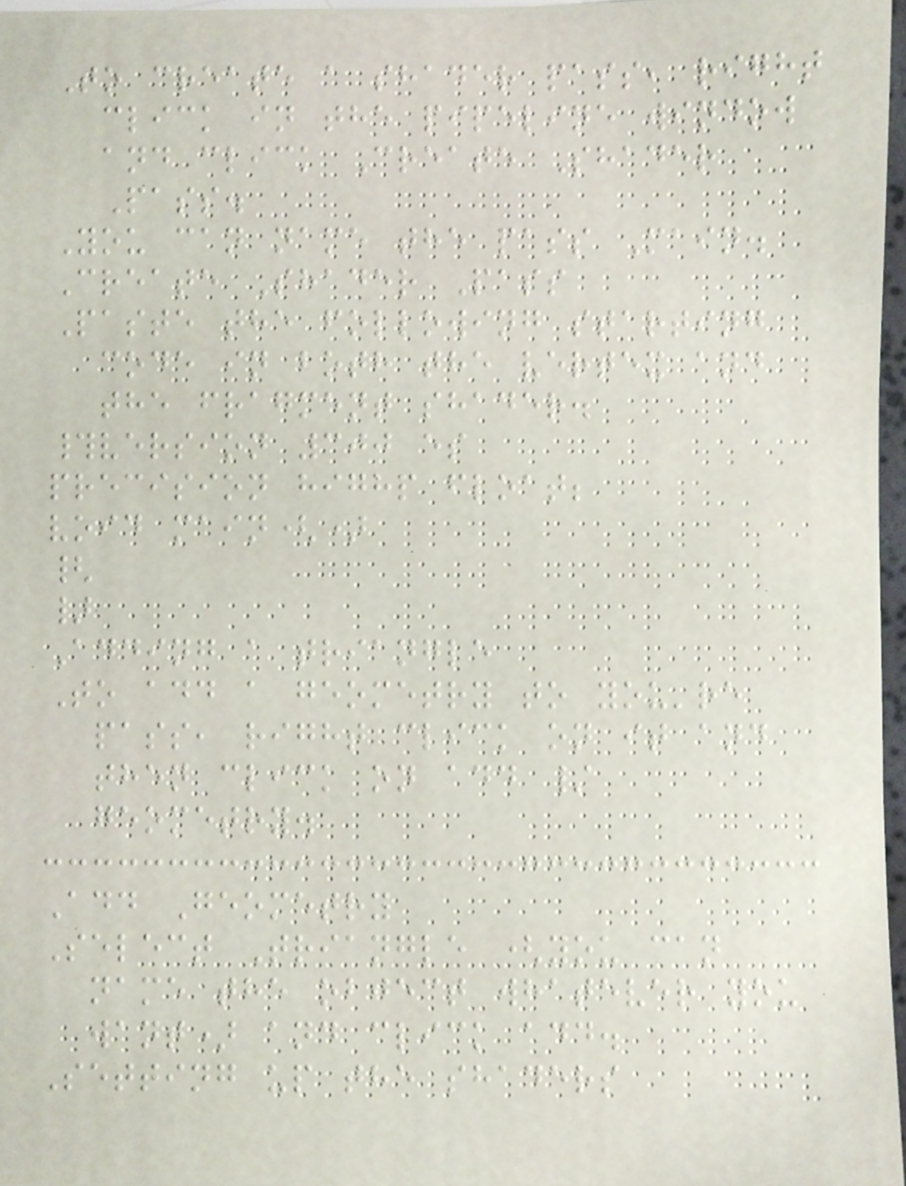To create a shader pass, right
click in the pipeline window
and click Create Shader
Pass.
You can name the pass Main.
Create Shader Pass
Paste the following starting
code in both the vertex and
the fragment shader.
#version 300 es
precision highp float;
void main()
{
}
Adding a triangle
To add a geometry to you're
pass, right click on it and
then click on add /
geometry.
Add Geometry
Select Triangle (you can
name the object whatever you
want) and click add.
Setting up the shaders
